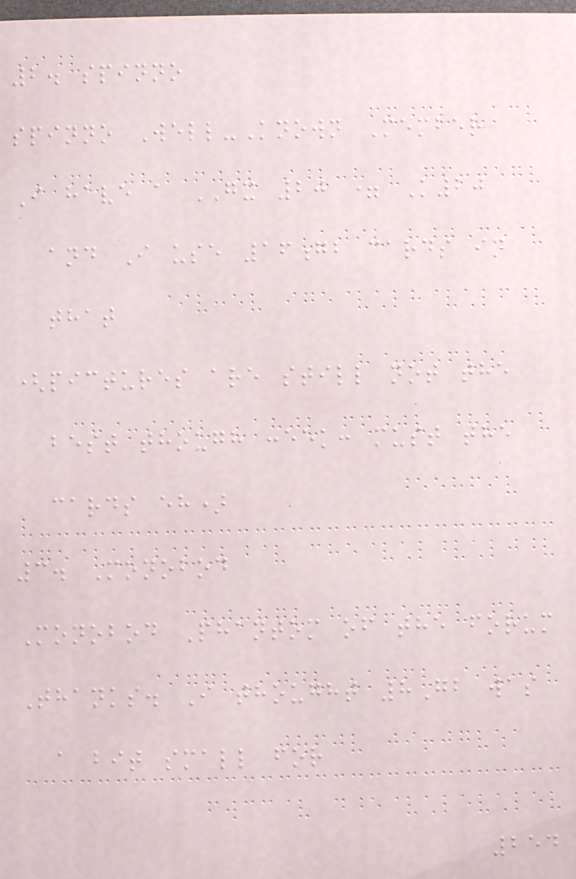2. spinno
spinno Well-Known Member
I have a GX 20 = K20
and I use 16gb cards in
that
(pictures are still not the
best though :eek: must the
cards eh)
3. Monobod
Monobod Phantom of the forum
Thanks. I thought 8Gb was
a bit small for
254
